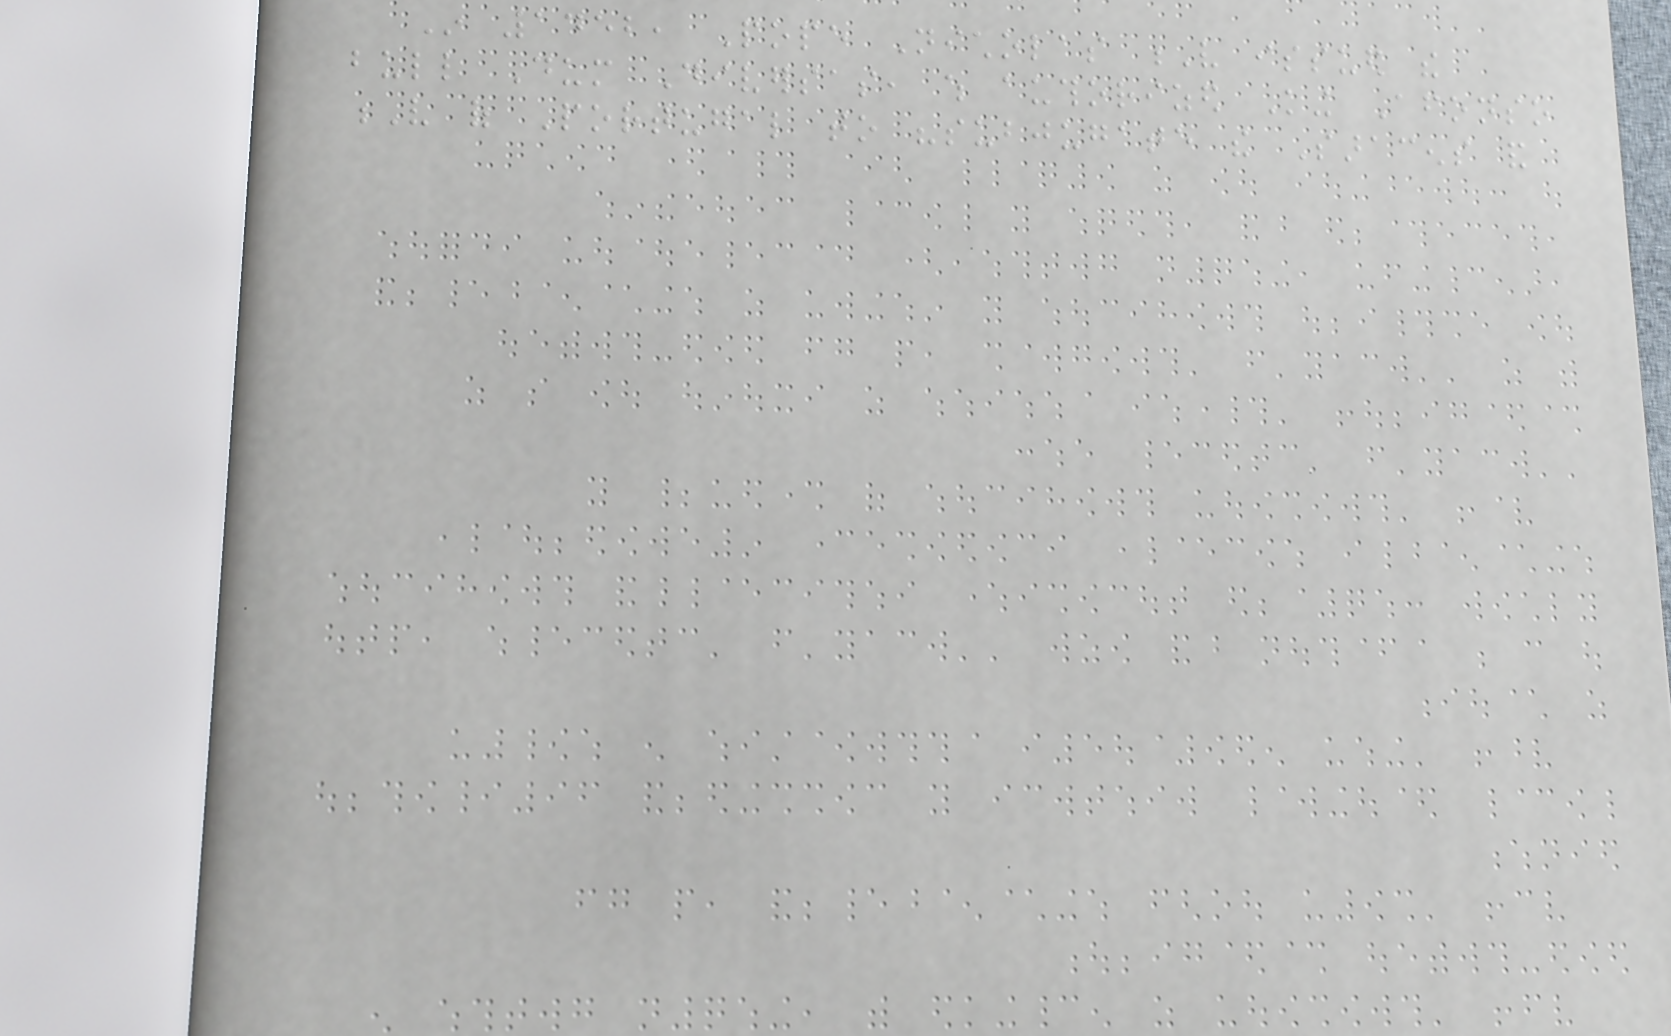In 1452, Pope Nicholas V issued the
bull Dum Diversas, which authorized King Afonso
V of Portugal to "subjugate the Saracens and
